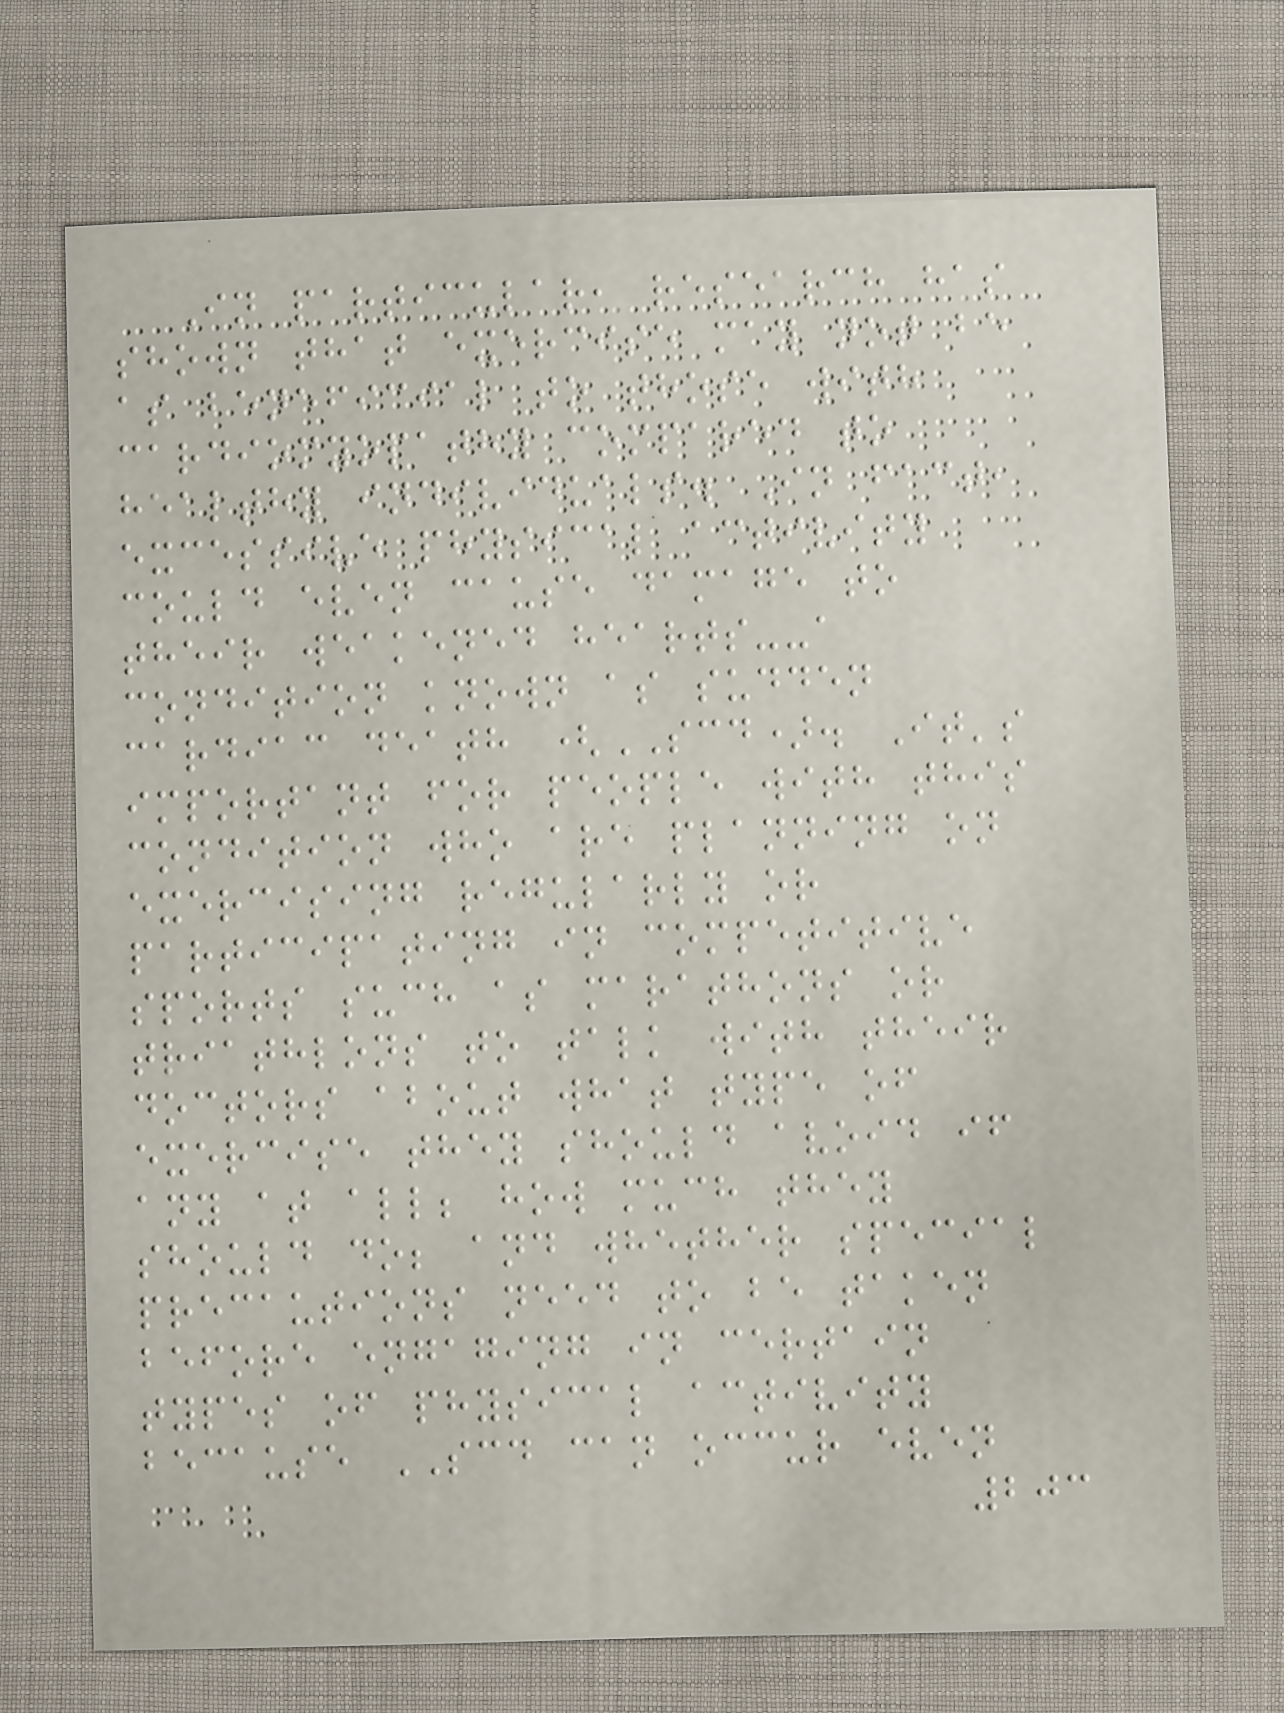In particular, research has
shown that exercise may not be
as beneficial to those with
cardiomyopathy compared to
healthy individuals. In fact,
excessive physical activity
could even cause damage to
their weakened hearts--a
condition known as sudden
cardiac death (SCD). It's
important for people with this
condition who are planning on
exercising regularly or
participating in competitive
sports such as marathons or
triathlons to talk with their
doctors about what type of
exercise they should avoid if
any at all; how much they
should do; and whether special
precautions need to be taken
before engaging in certain
types of physical activity
because SCD can occur even
203
